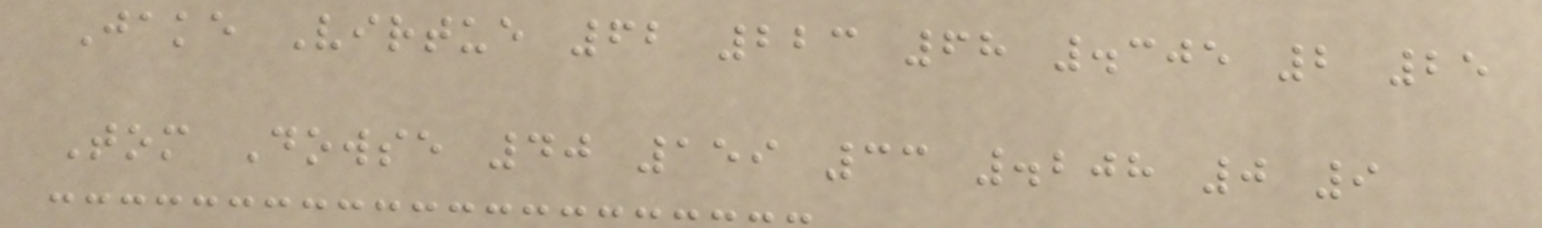Jake Virtue 62 223 68 .305 2 25
Tom Dowse 40 159 33 .208 0 9
